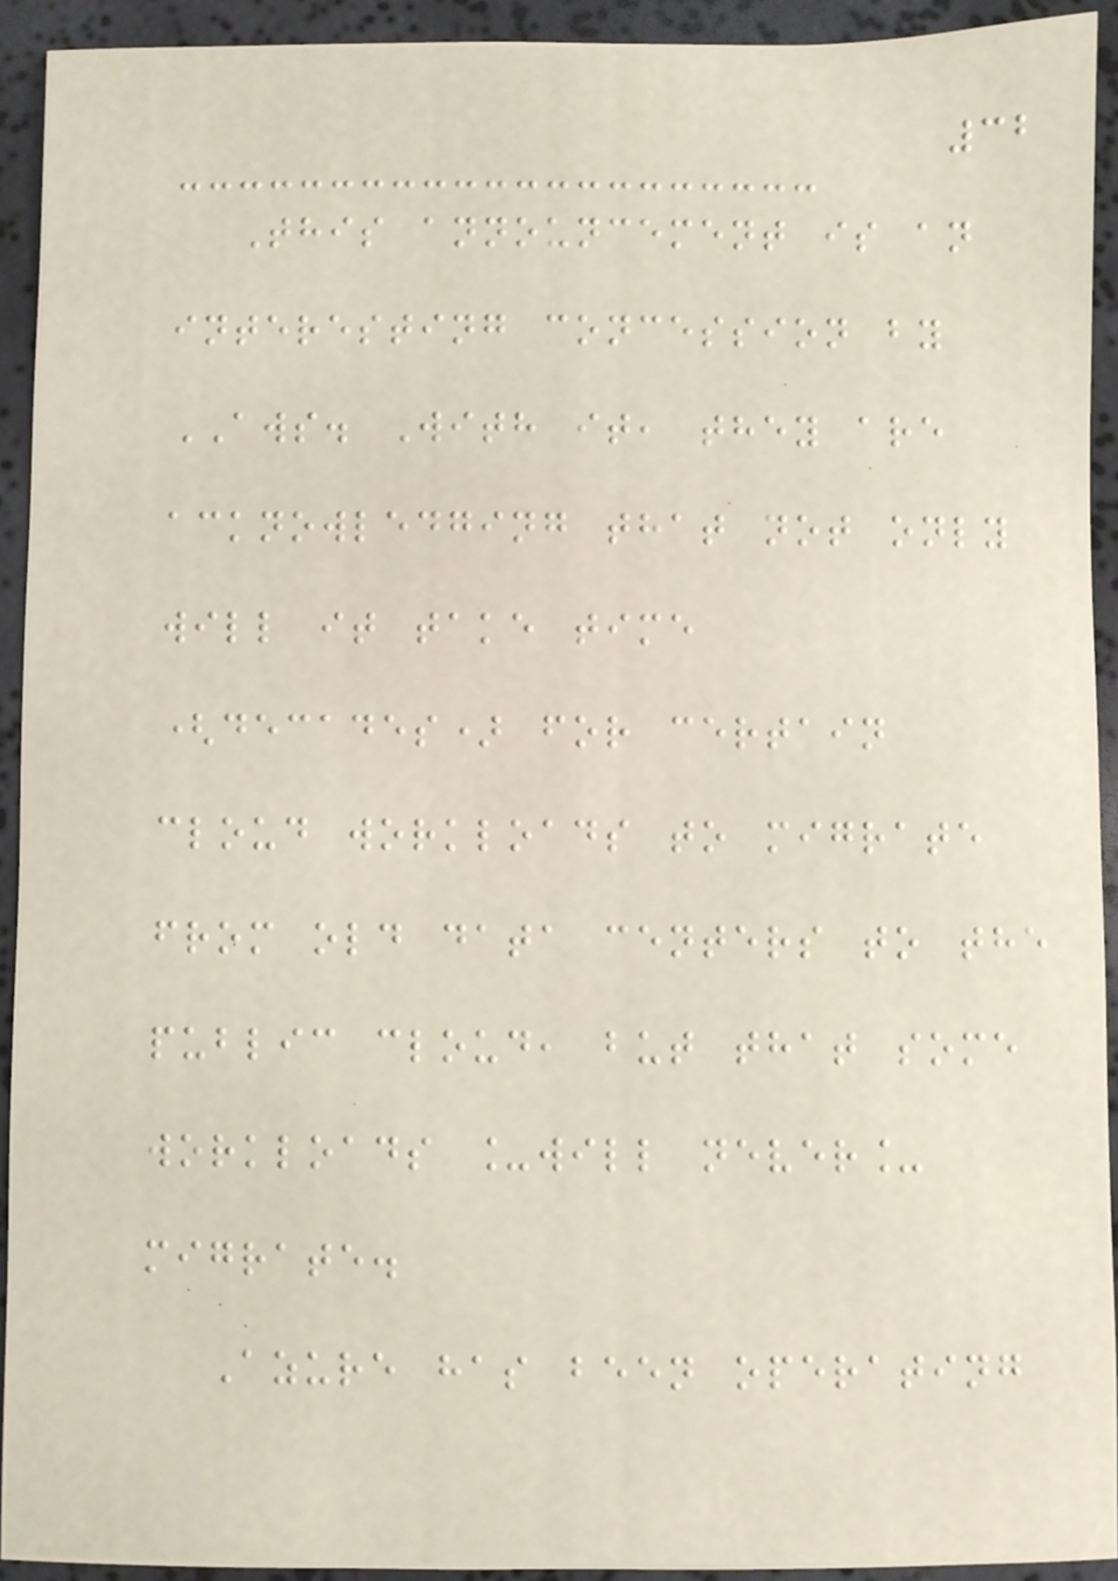32
This announcement is an
interesting concession by
AWS. With it, they are
acknowledging that not only
will it take time
(decades) for certain
cloud workloads to migrate
from old data centers to the
public cloud, but that some
workloads _will never_
migrate.
Azure has been operating
